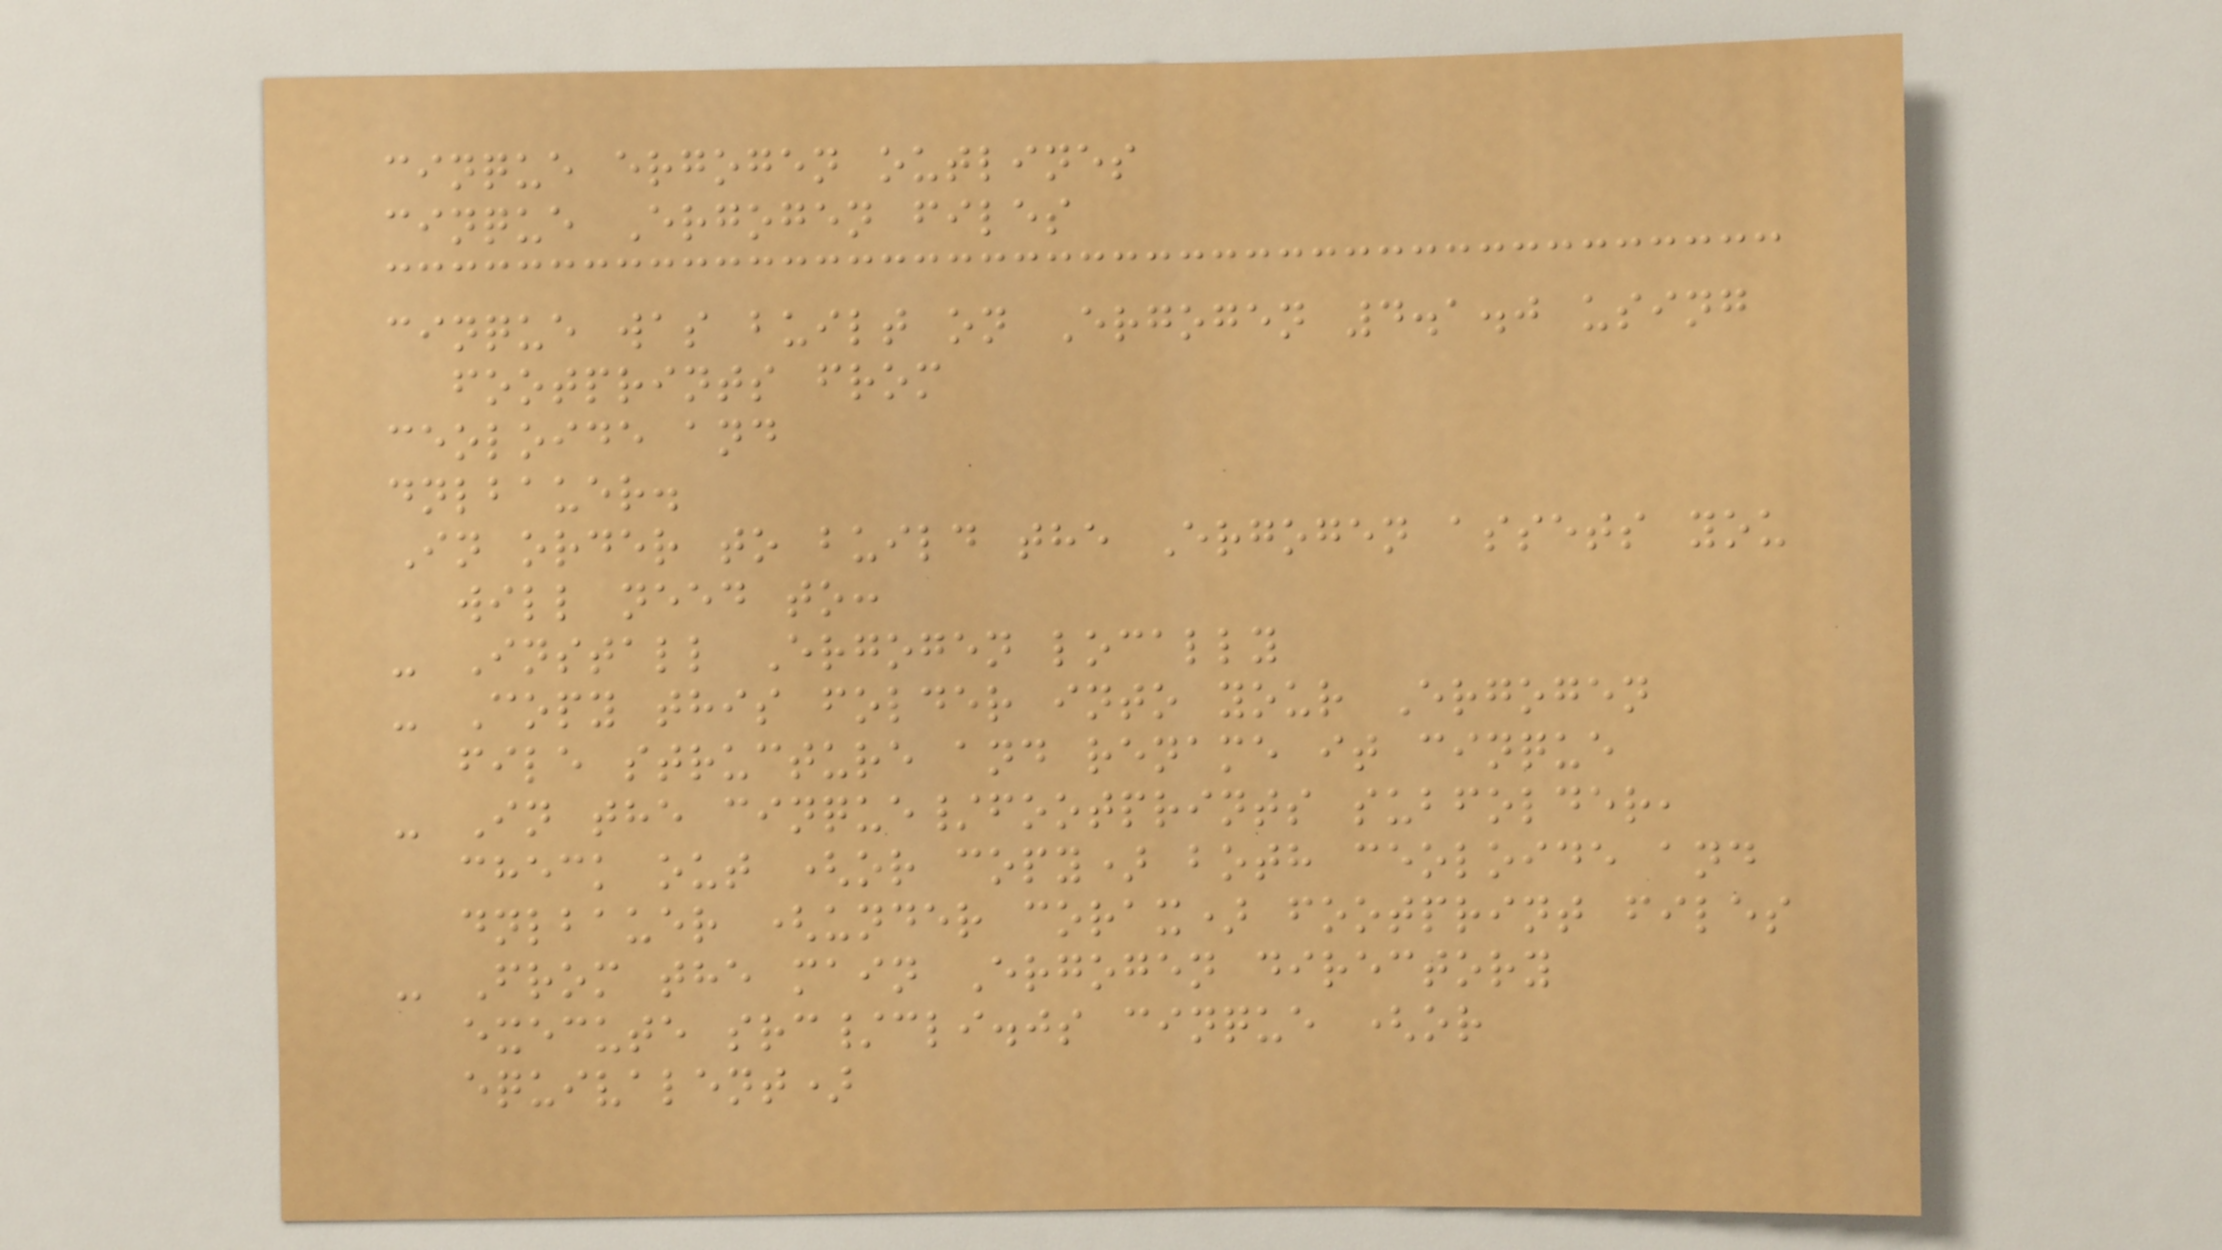cinque ergogen outlines
cinque Ergogen files
cinque was built on Ergogen 4.1.0 using
footprints from
ceoloide and
dnlbauer.
In order to build the Ergogen assets you
will need to:
- Install Ergogen locally
- Copy this folder into your Ergogen
file structure and rename it cinque
- In the cinque/footprints subfolder,
check out (or copy) both ceoloide and
dnlbauer (under corax) footprint files
- From the main Ergogen directory
execute src/cli.js cinque (or
equivalent)
